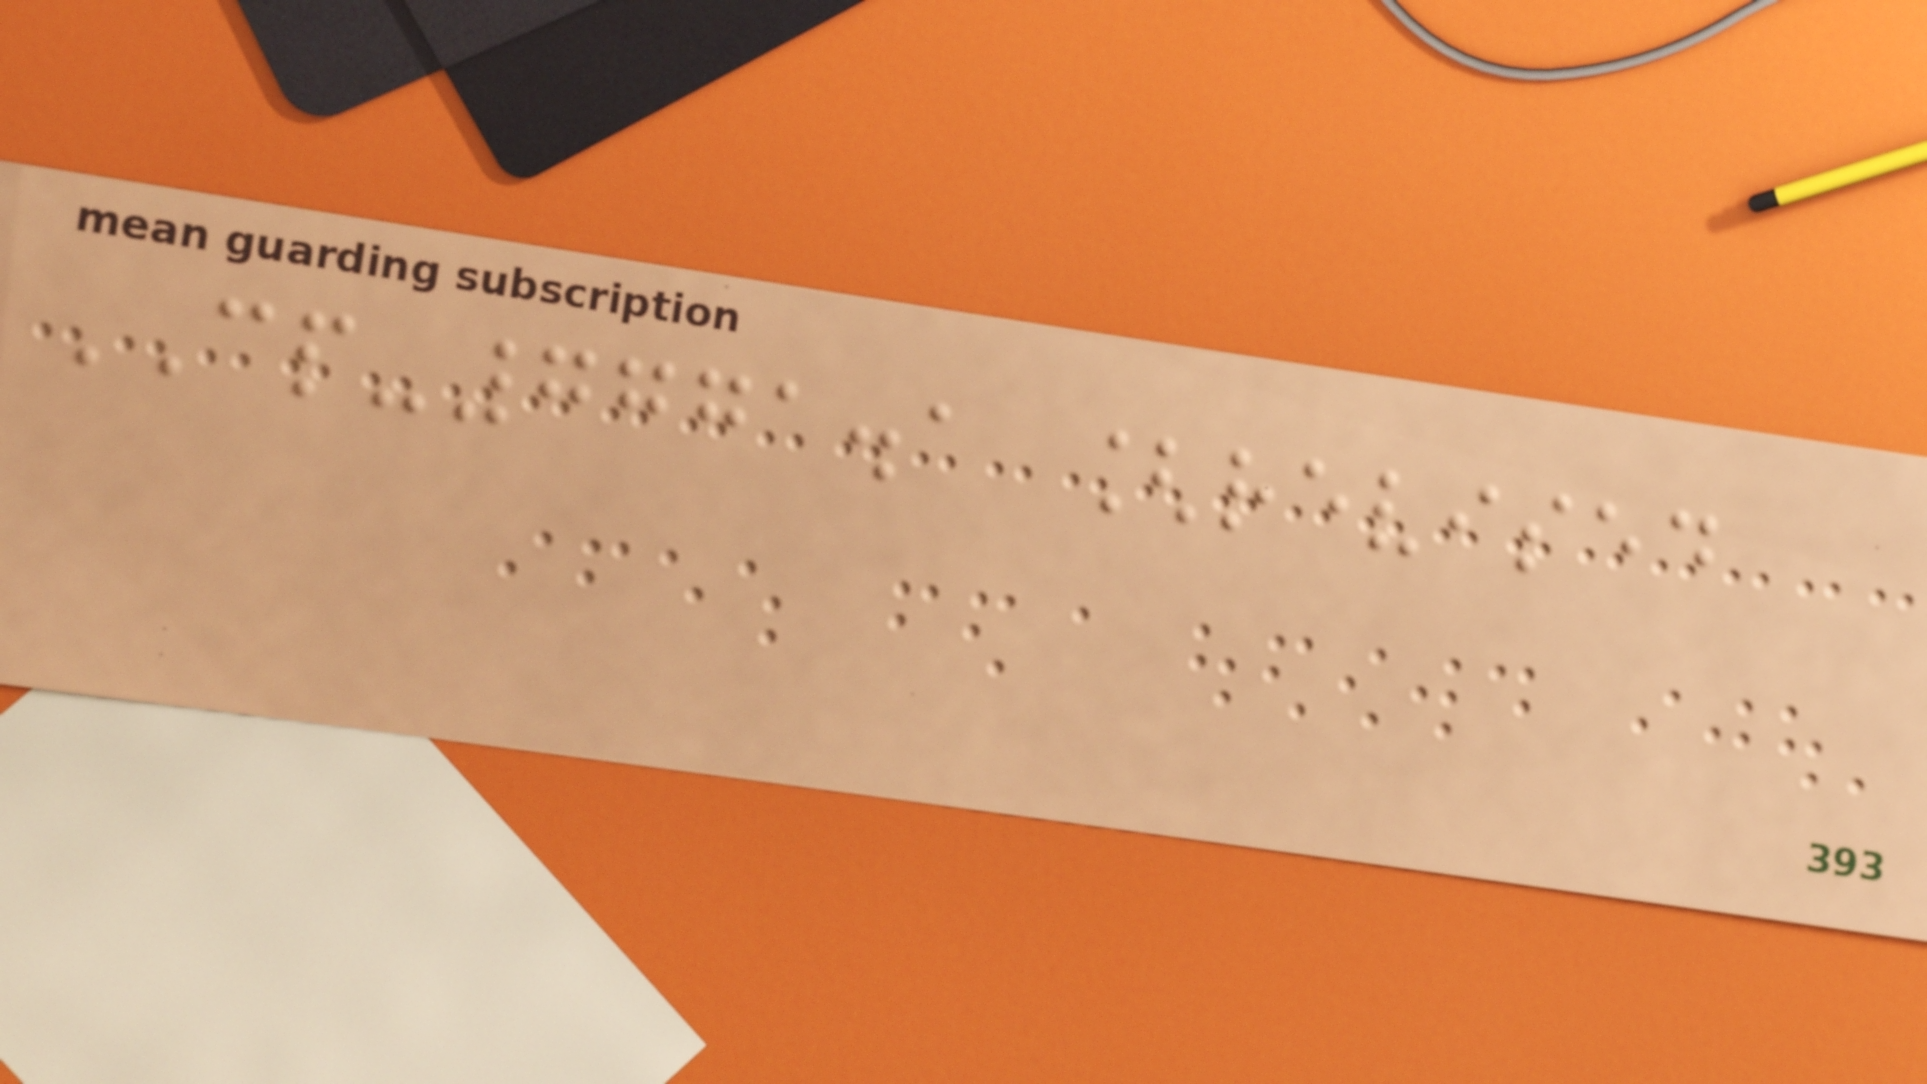CP-7771.1 [revised
